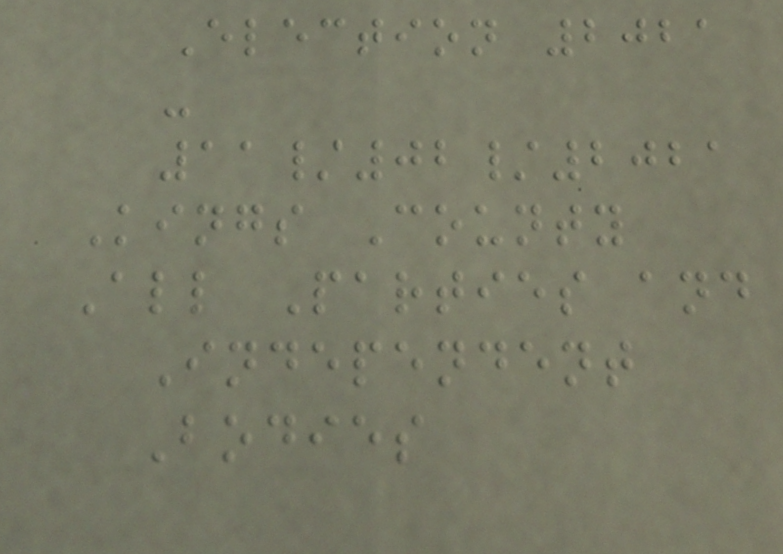Election 2021
-
11/02/2021
Kings County
All Parties and
Independent
Bodies
